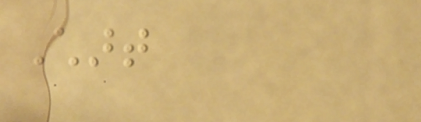Chart
